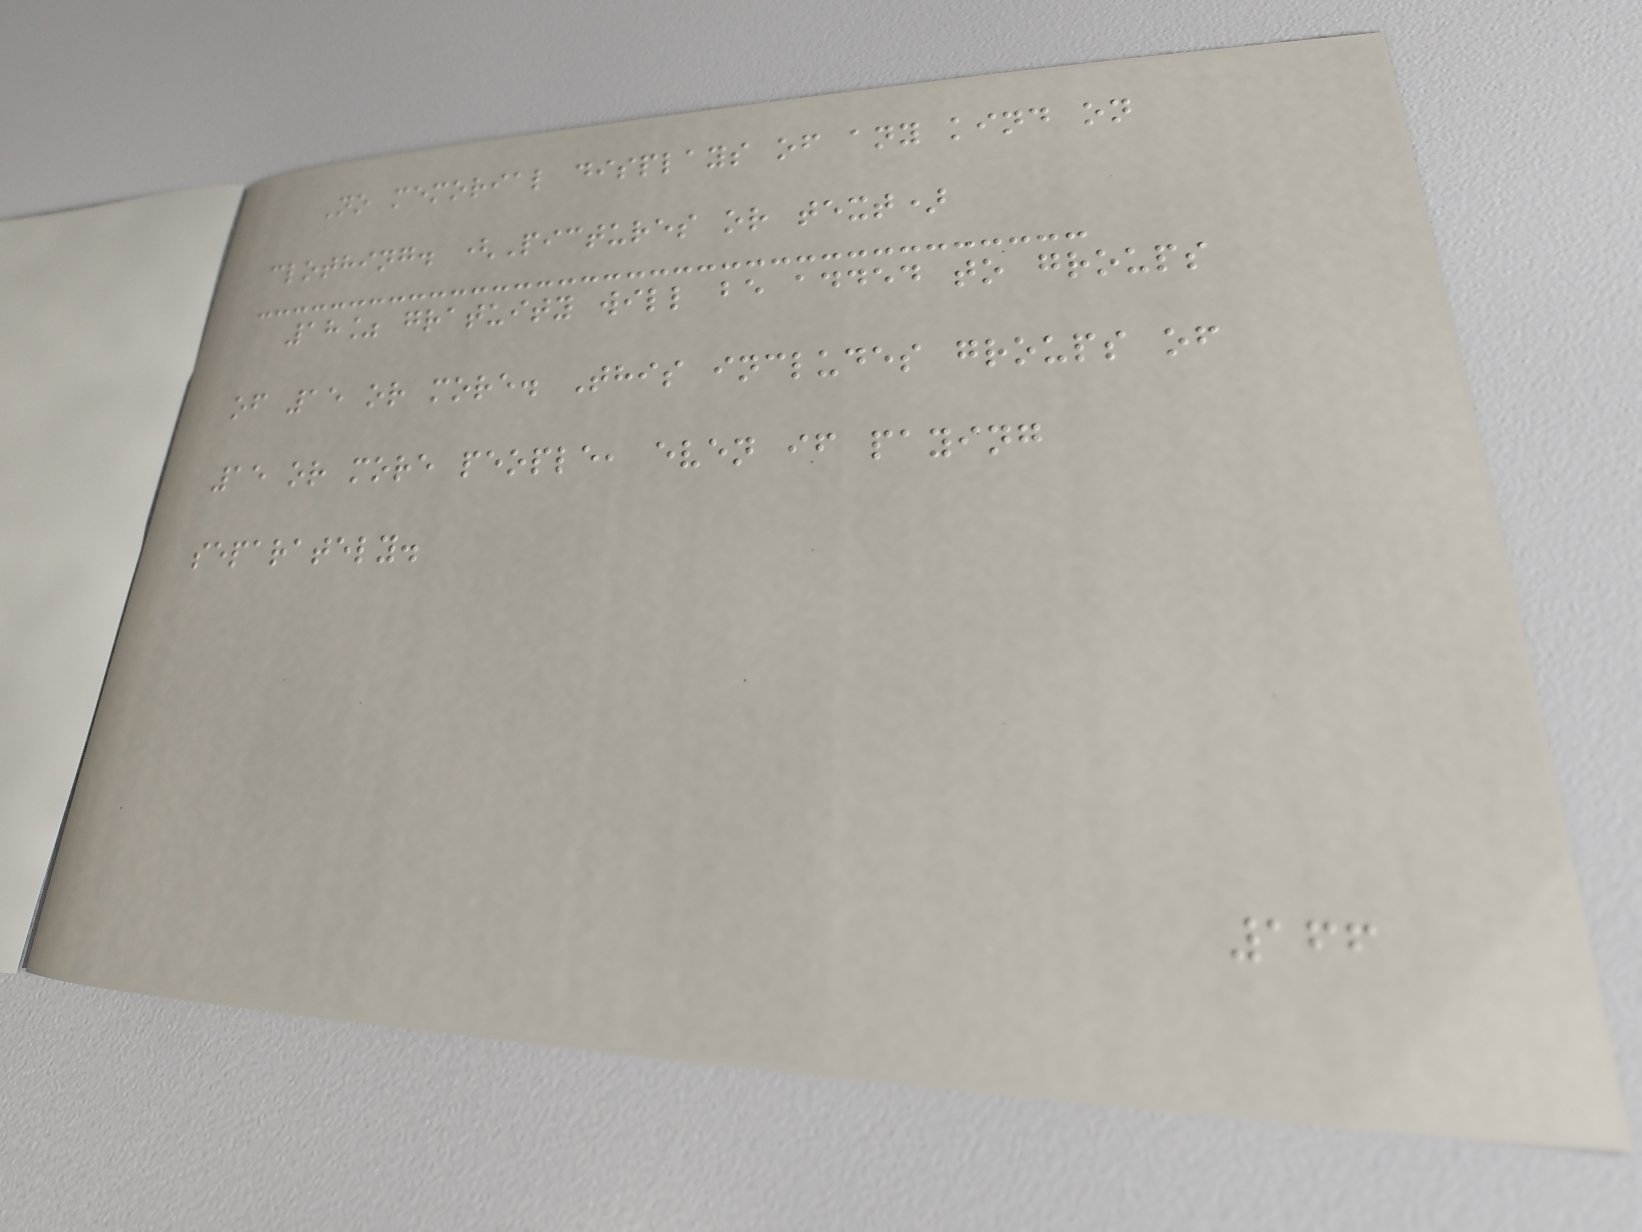No memorial displays of any kind on
clothing. (Pictures or text)
18% gratuity will be added to groups
of 15 or more. This includes groups of
15 or more people, even if paying
separately.
166
